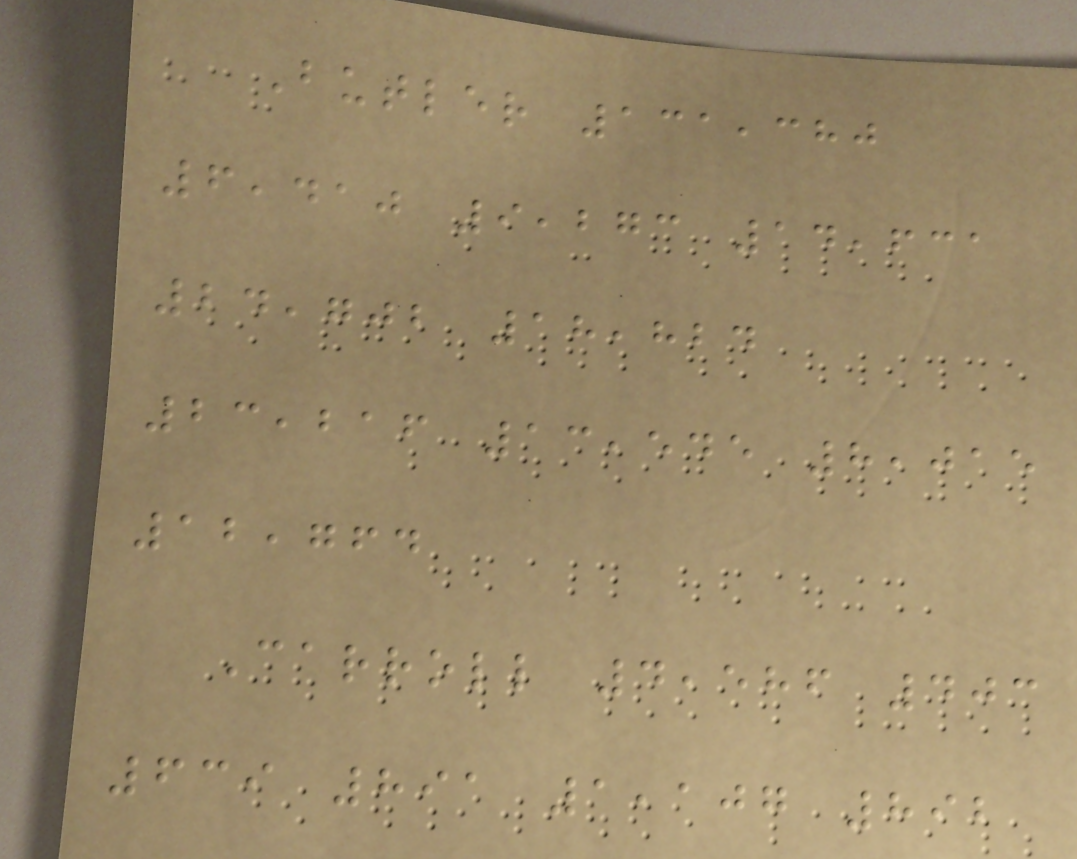Butler 131,380
6,410 9,273 14,631
24,702 18,824
23,216 13,545 8,015
12,764
Carroll 4,586 403
639 891 1,107 892
